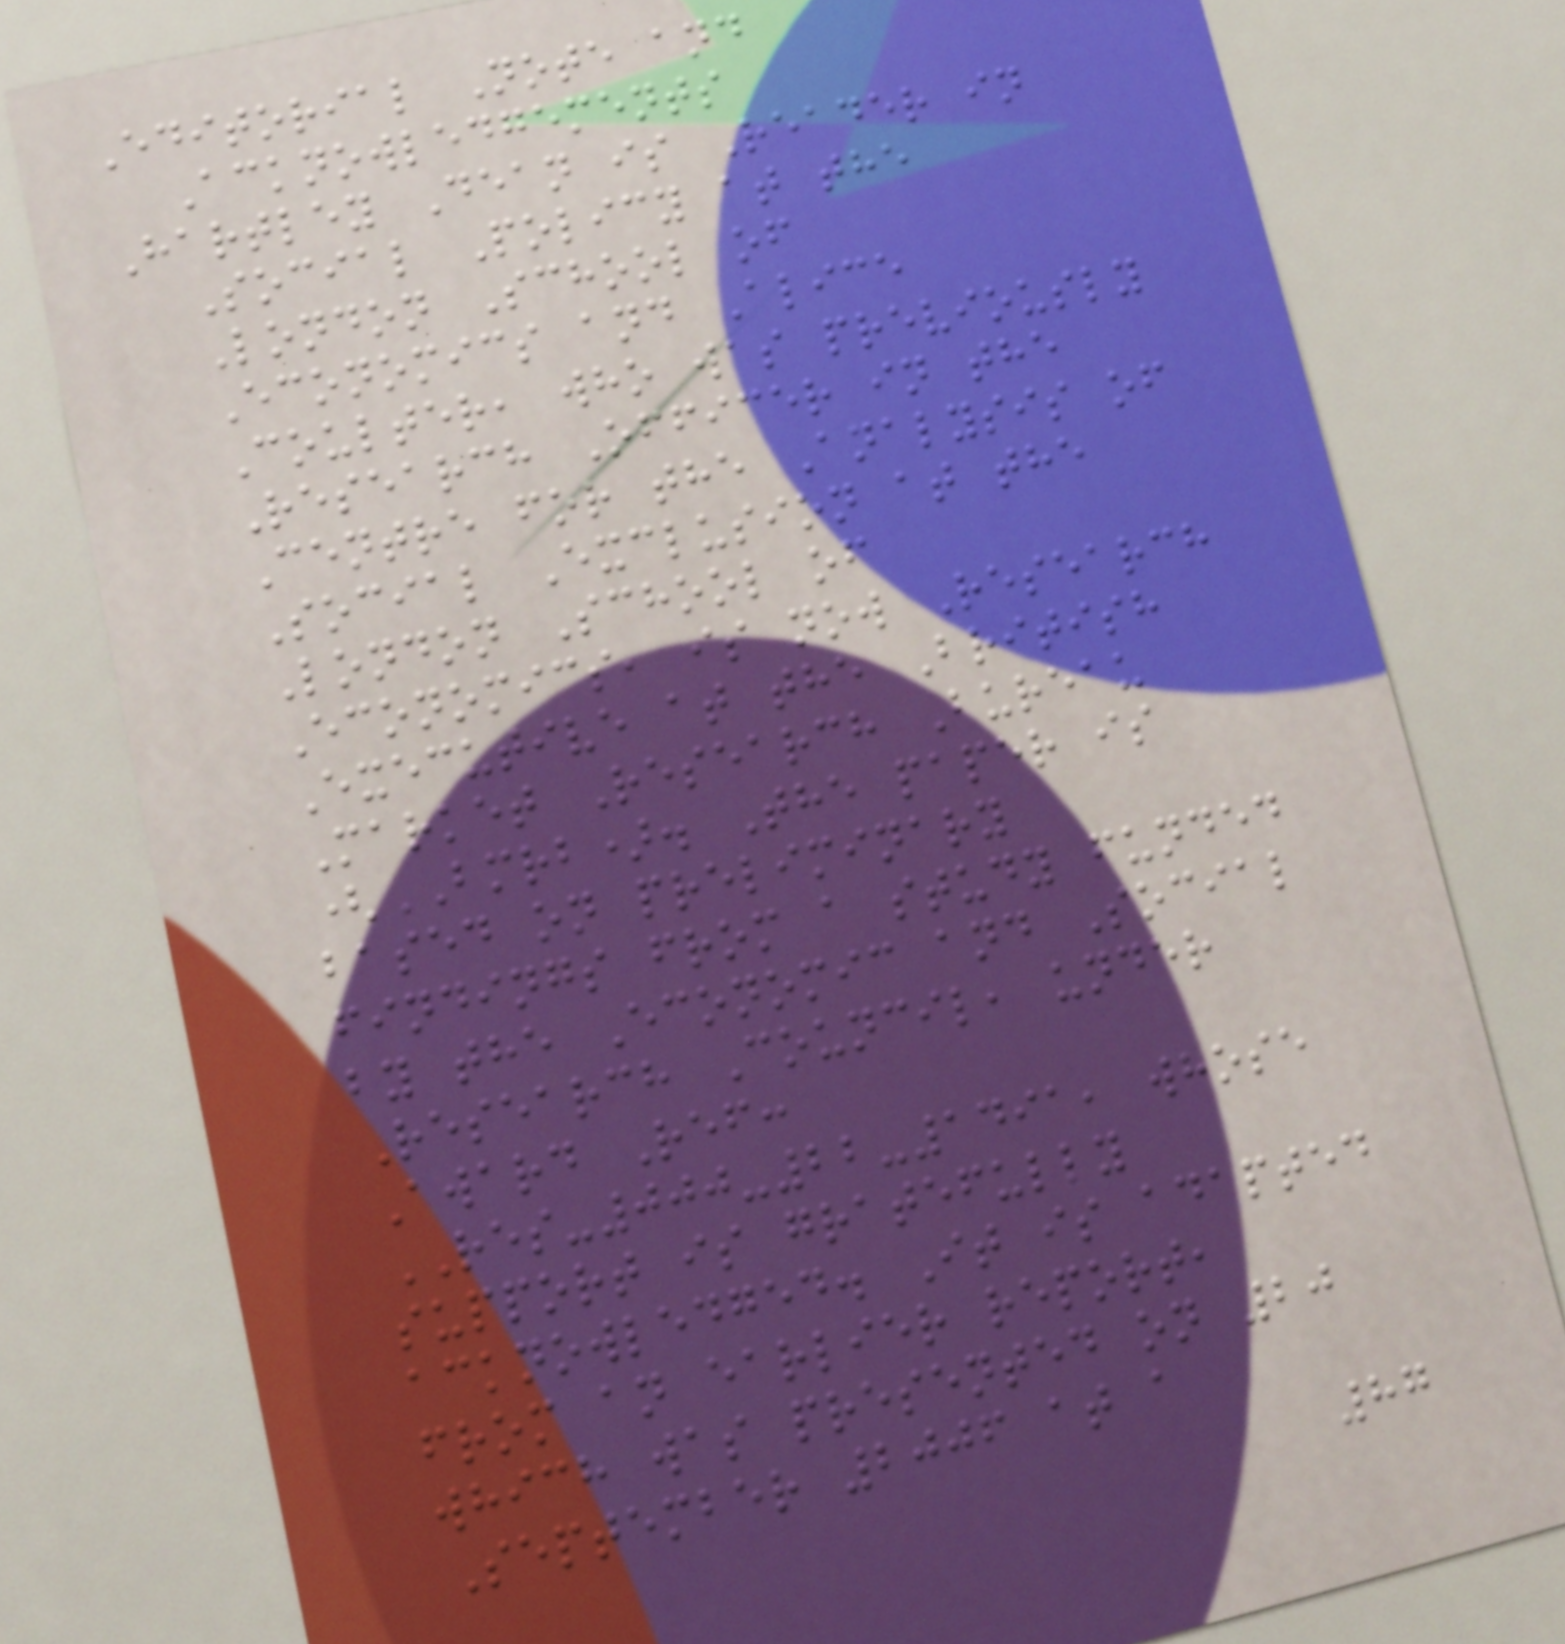Editorial Note and
Acknowledgements
Hartley Dean is Reader in
Social Policy at the
London School of
Economics and Alice
Coulter, who was previously
Research Officer in the
Centre for the Analysis of
Social Exclusion at the
London School of
Economics, is now Research
Executive at the British
Market Research Bureau
(BMRB). The paper is
based on preliminary
findings from a study funded
by the Economic and Social
Research Council, under
Award Ref:
RES-000-22-1491, whose
support is gratefully
acknowledged. It is adapted
from an earlier report,
which was presented on 20
September 2006 at a
87
